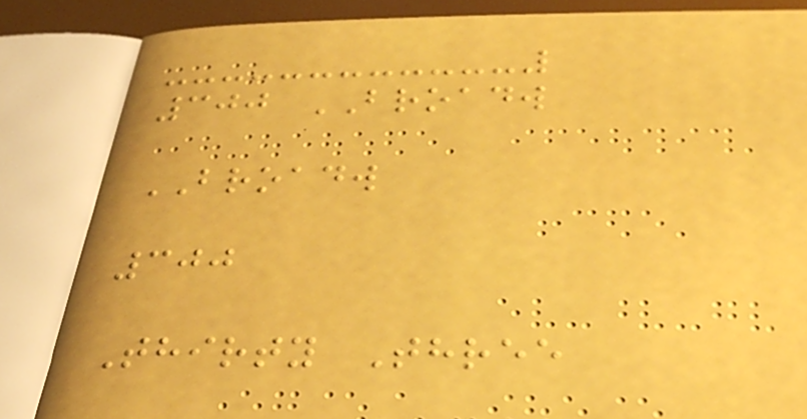300 BROADW
BROADW
300
Thirty Three
